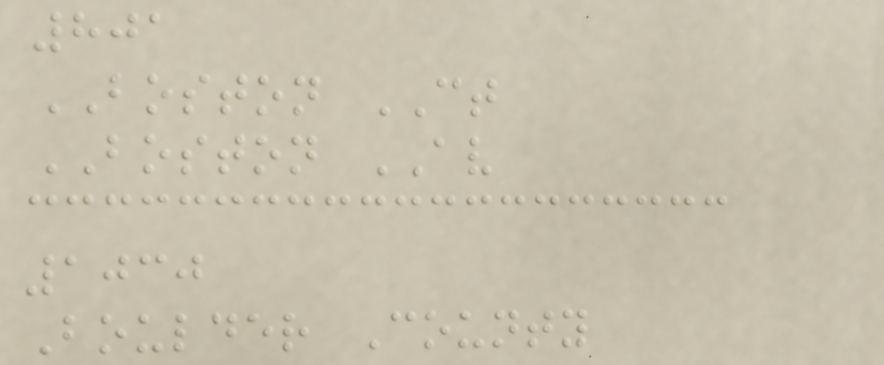801
BOSTON CT
BOSTON AV
1030
Boulder County
